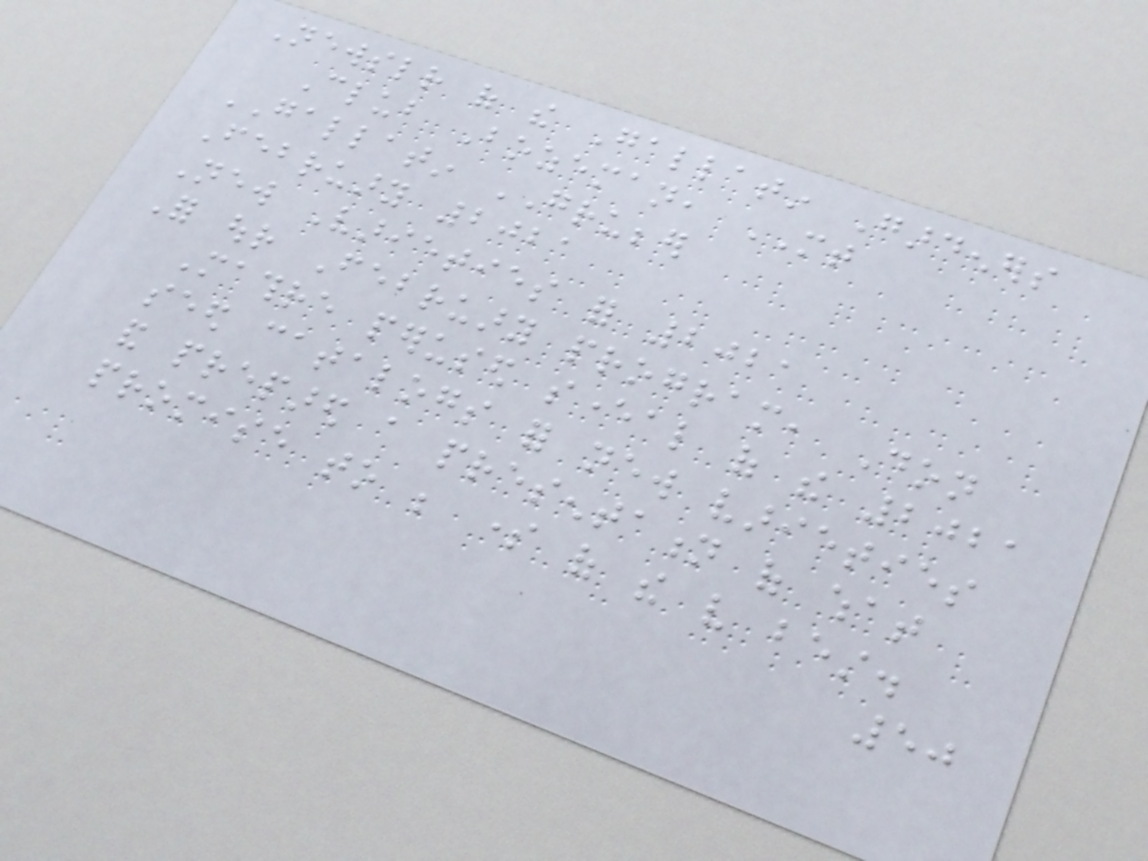Newsletter of the Gallatin Gardeners
Club Bozeman, MT
GALLATIN GRUBBER
February 2021
New Varieties for 2021
For our February program, Don
Mathre perused several of the 2021
seed catalogs for new varieties
and prepared a presentation of what
promise to be some of the very best.
50
